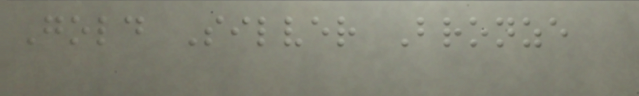Gold Silver Bronze
